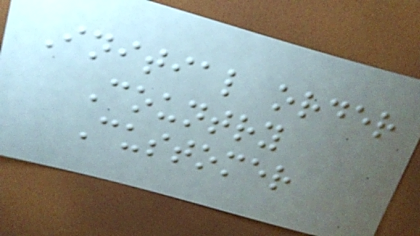Initial order
Country
Customer
